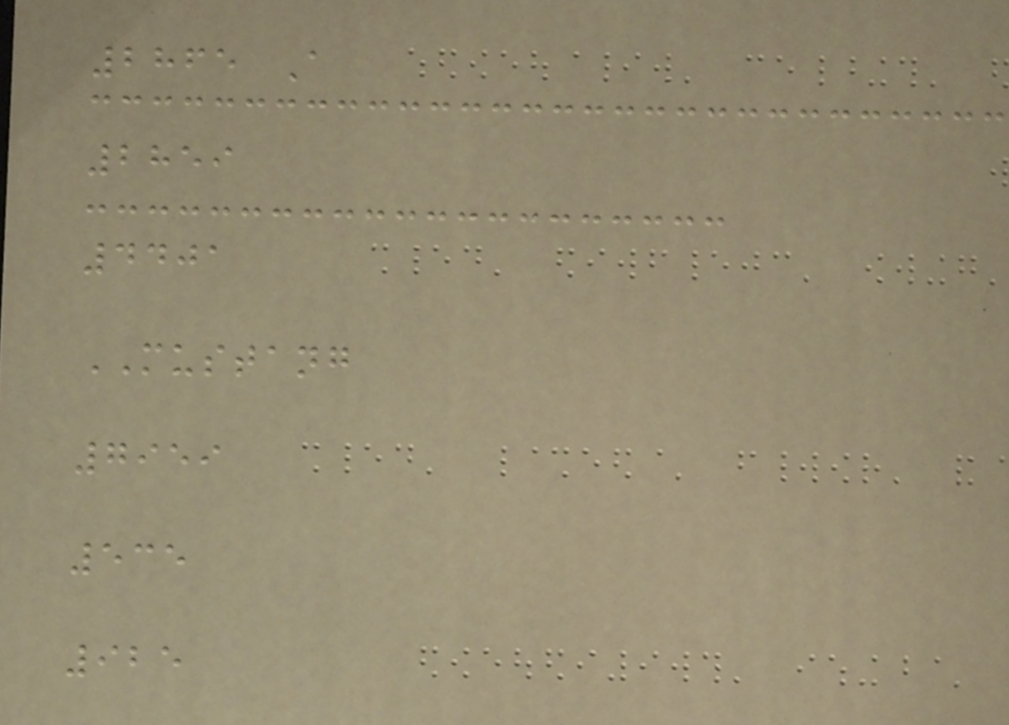2865 A
2859
4401
MUSTANG
7959
535
925
